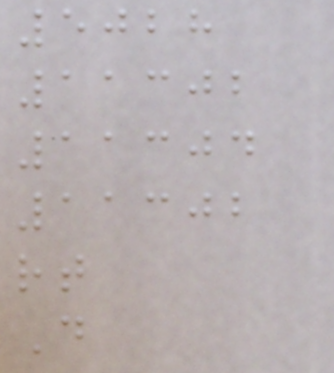5028
11302
11304
11302
rt
D
